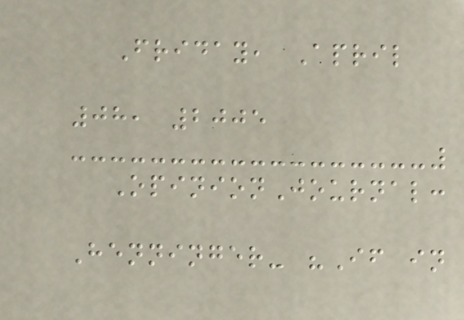Friday, April
08, 2005
OpinionJournal:
Henninger- "If in
